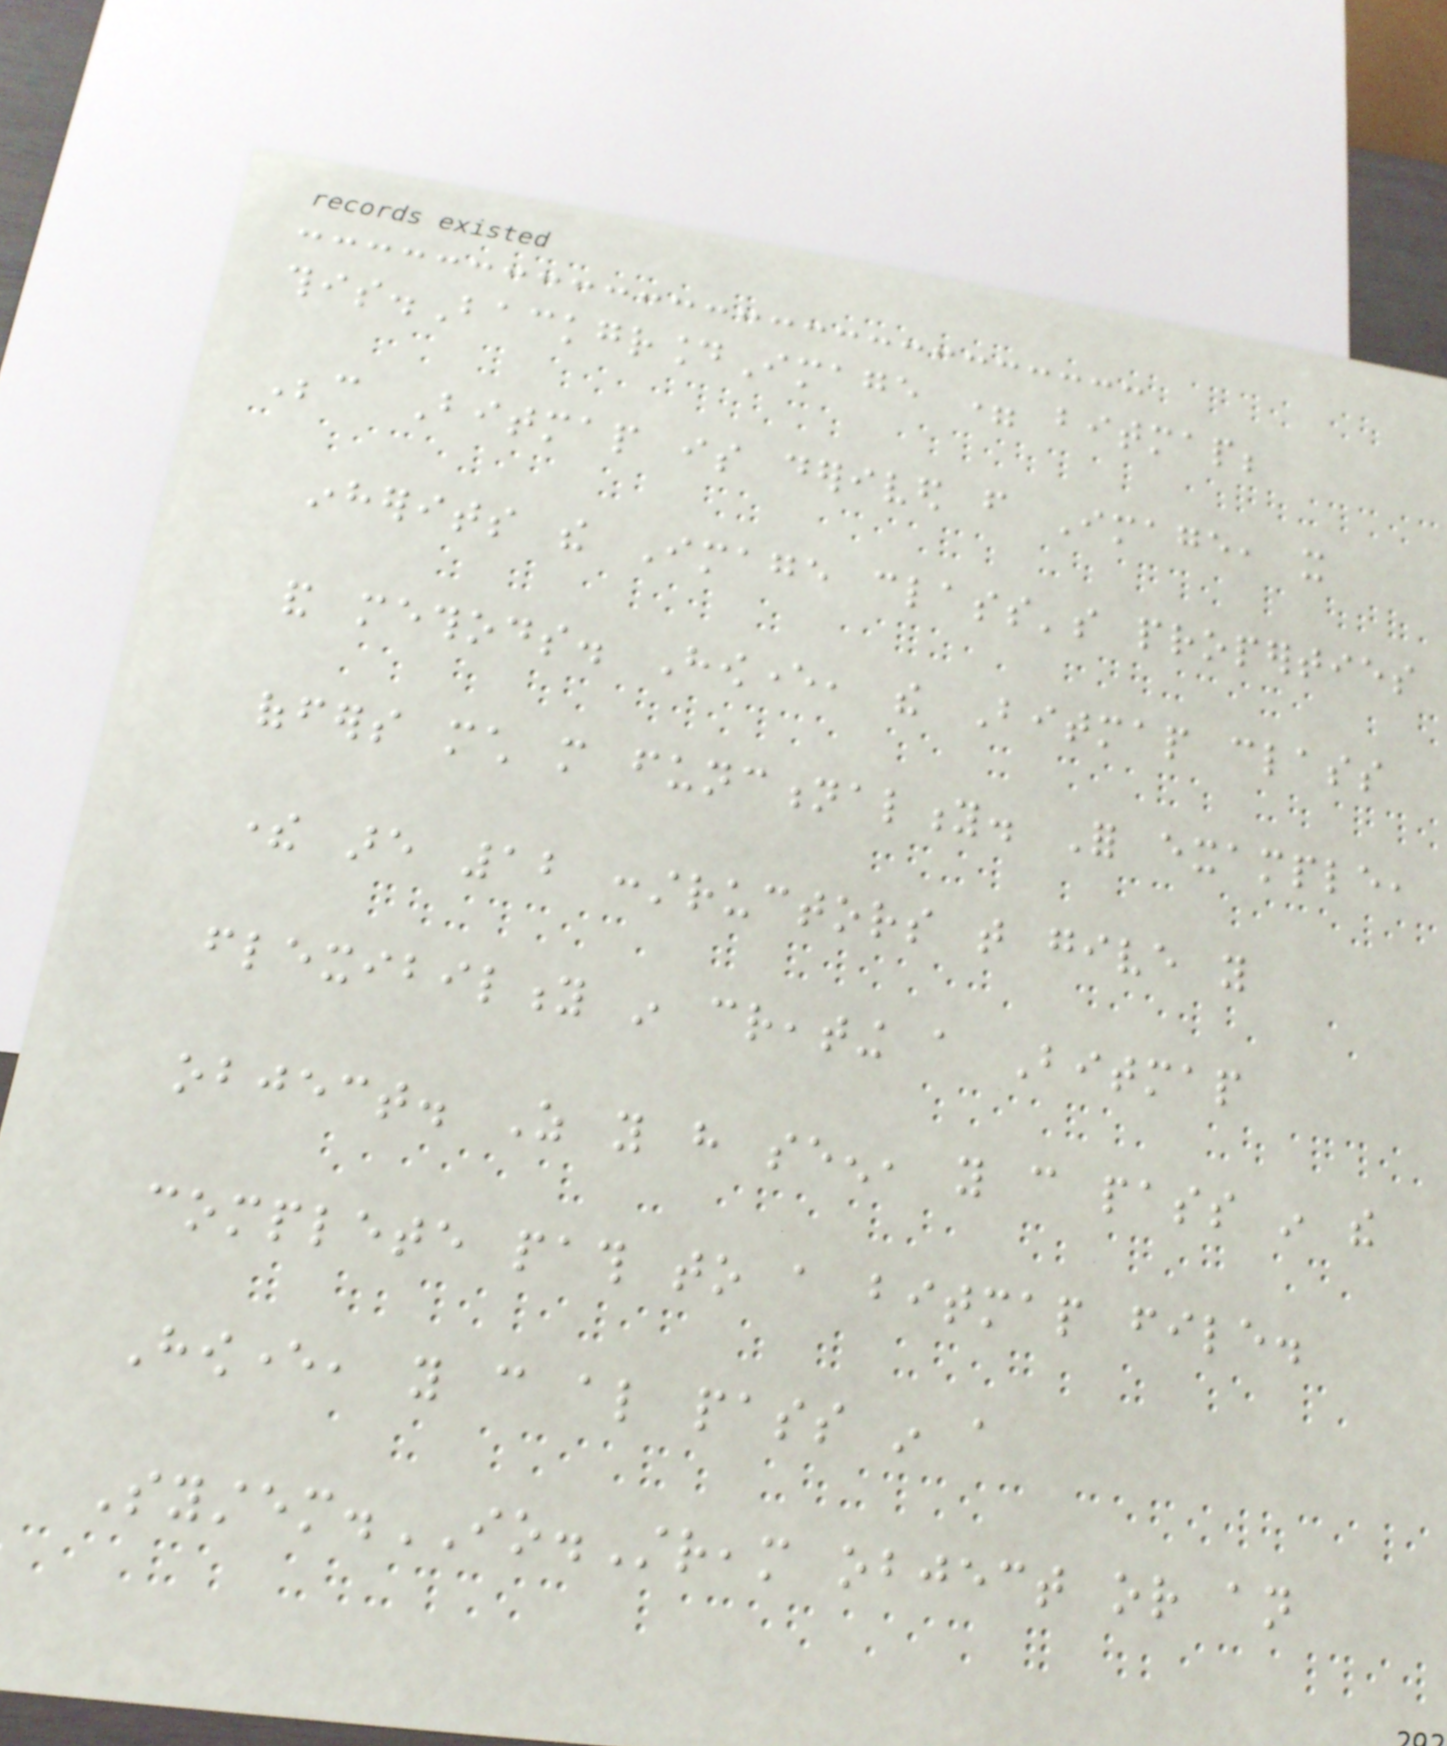this.BackgroundImage = bitmap;
Because Bitmap is derived from Image, it
inherits the Image class's properties
and methods. However, the Bitmap class
offers much more functionality. For example,
there are 12 constructors that give you
flexibility in creating a Bitmap
object. As you have seen, you can pass in the
complete path to a bitmap file.
However, you can also pass in a
System.IO.Stream object or an
